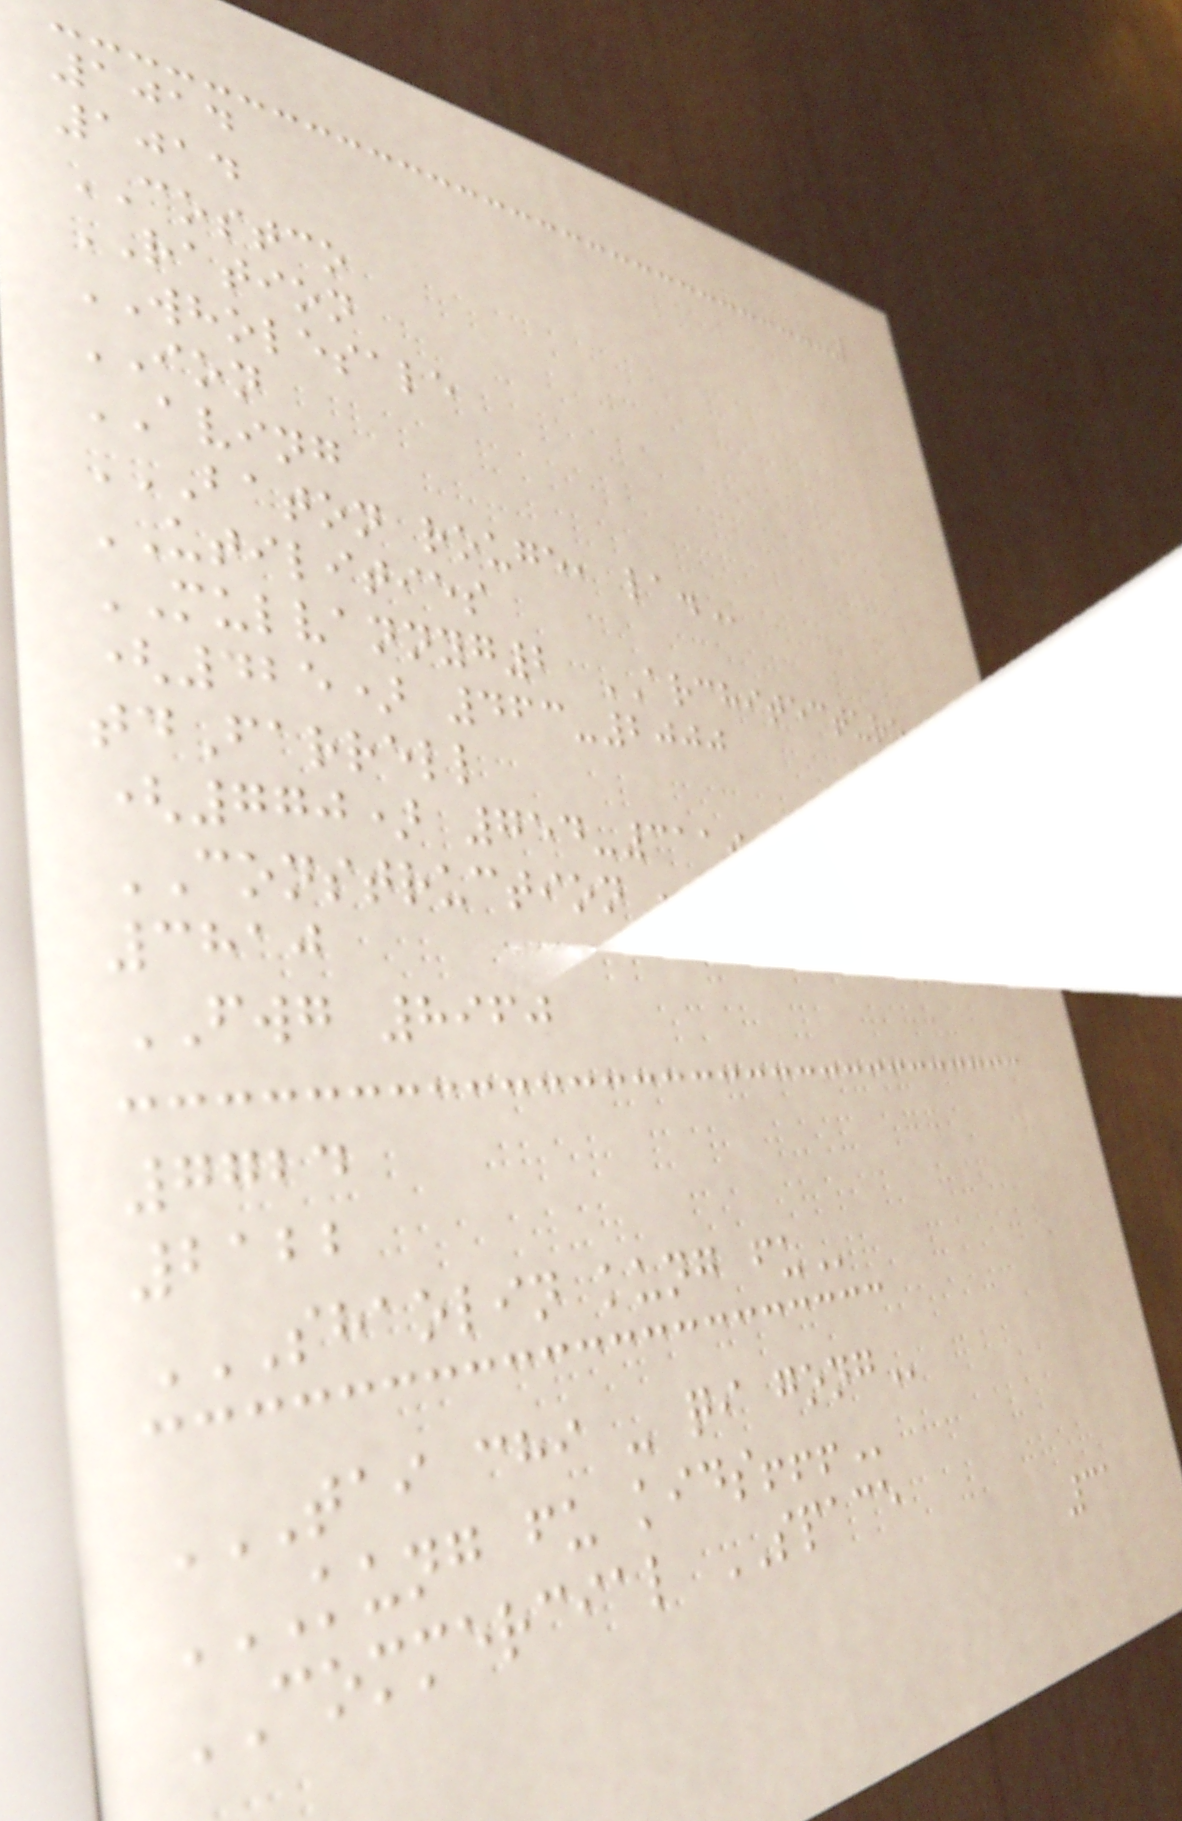1014
1014
COSTCO
RATION
WHOLESALE
ION
AVING
BATON ROUGE, LA.
UTILITIES
MULVANNYG2 ARCHITECTURE
(425) 463-2000
tdFarrell
(770) 754-3110
CONSTRUCTION ,inc.
3810
FWG 8960
7724
2122
SHAOLIN KUNG FU
TAI CHI - QI GONG
KUNG FU KIDS!!!
COMMERCIAL SPACE
31
